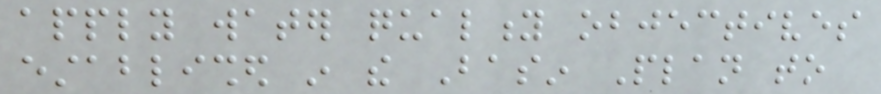apply water quality objectives
established in the Basin Plan to
